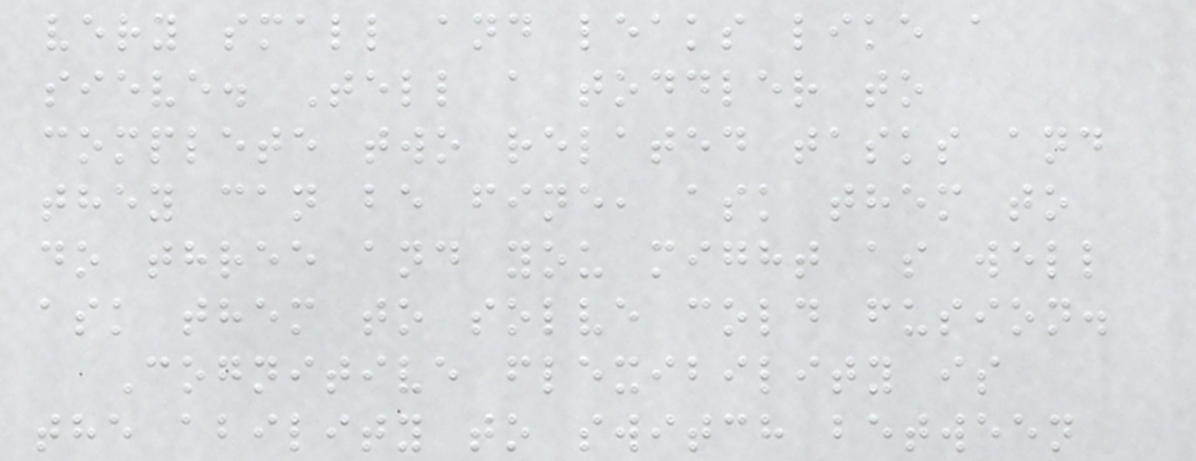very small and leaks like a
sieve. Tell a toddler to
complete two related tasks and
they can be fine, ask them to
do three and you might as well
ask them to solve cold fusion.
Cognitive flexibility is
the ability to switch between
